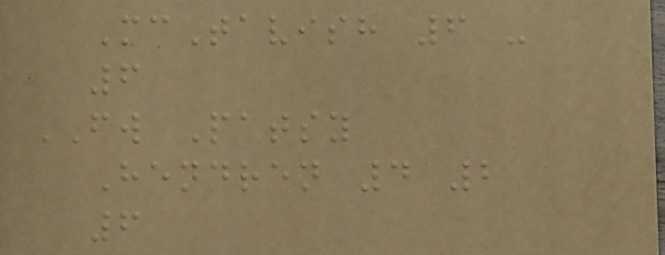McTavish 6 -
6
FW Patsy
Hendren 4 2
6
